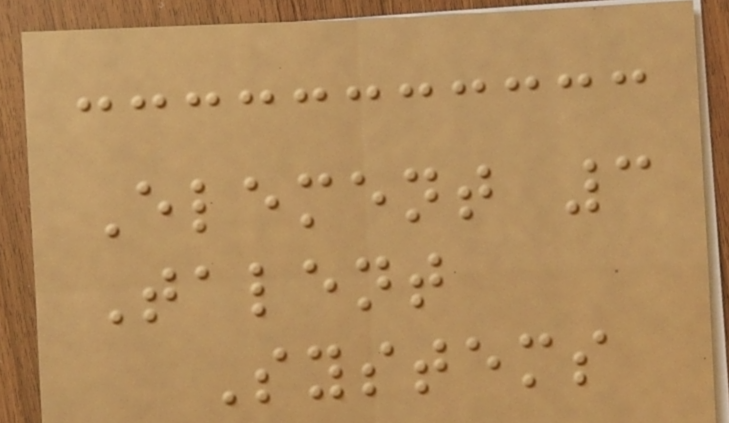Element 3
Talent
Systems
